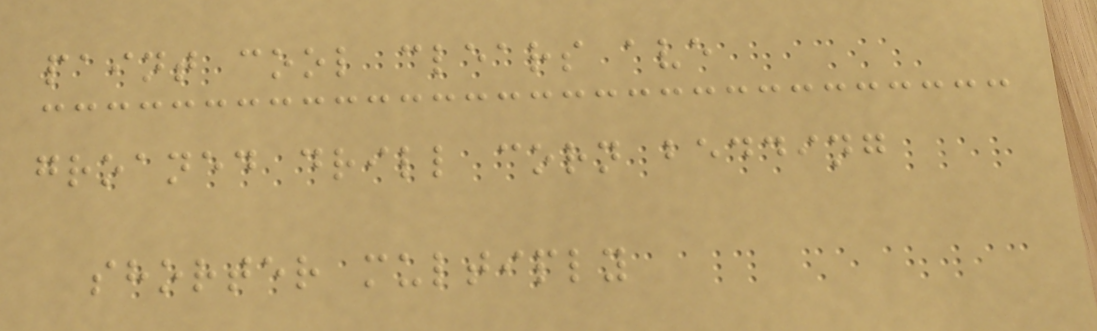paint cool clears ave
groaned drill corn bedding
shorter multiply
